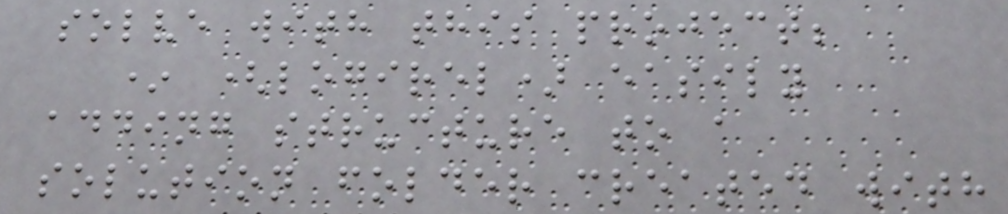solve with this project;
* (logirel) easily
adding structure to a
solution folder created with
